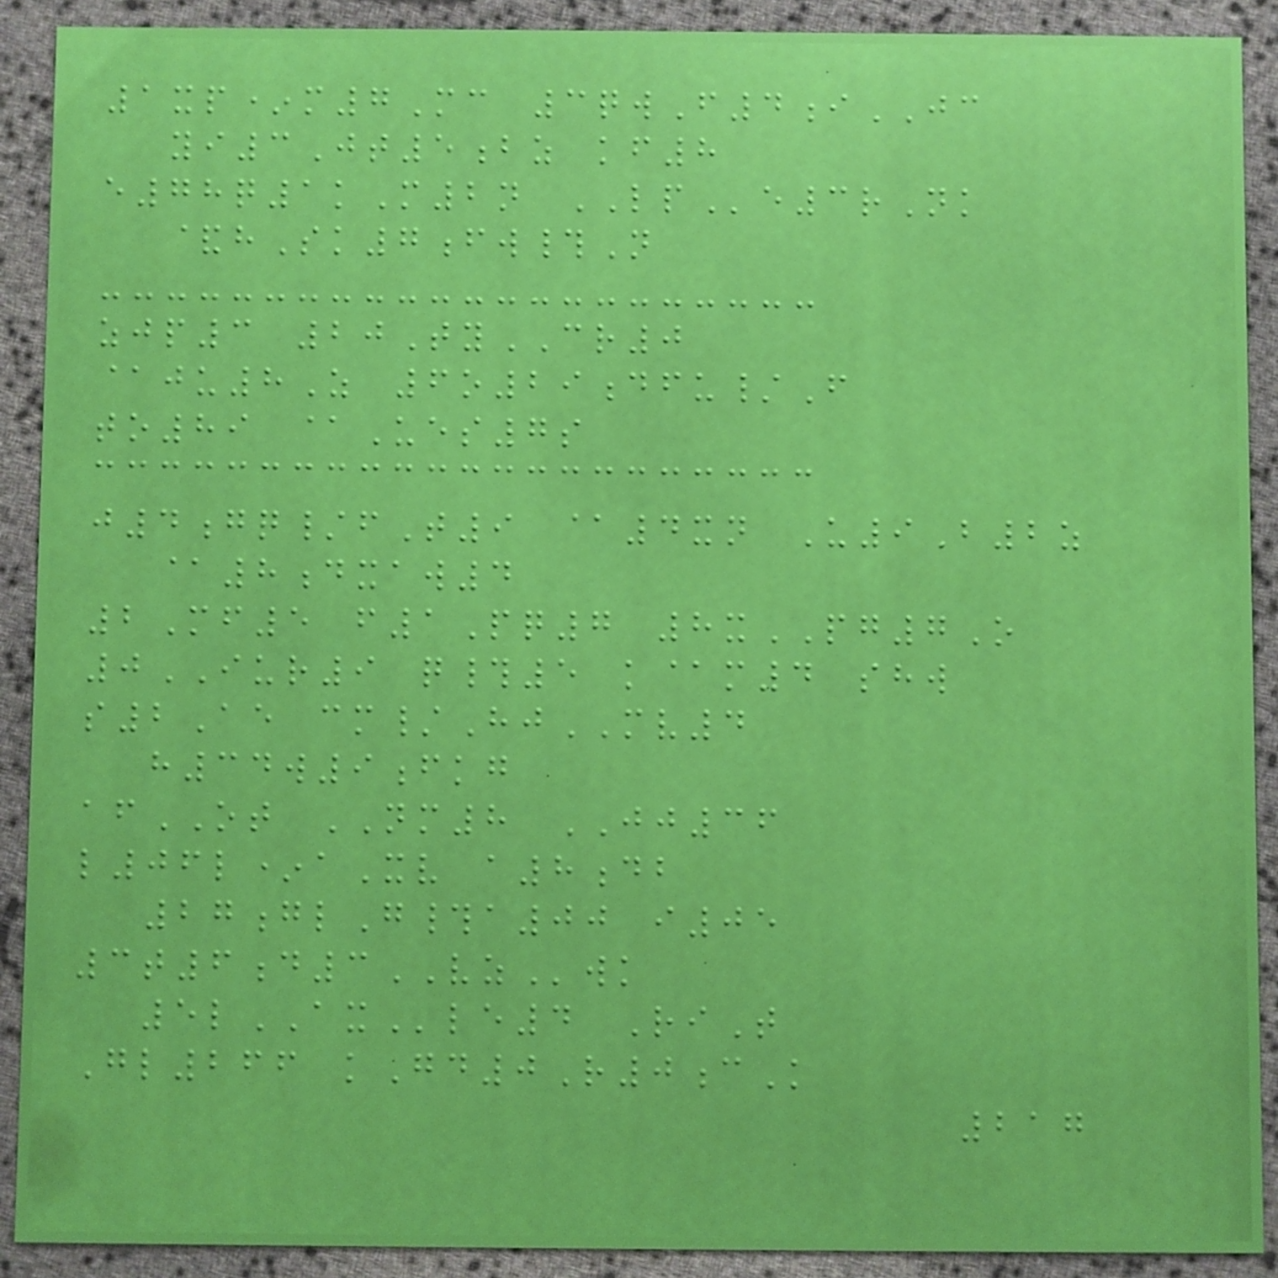1xp*m7Mc 3qwF4iJC
yi3Jt5bz kf8
e78q1kM2n LPe3rNk
&hSk7fw#N
zjp3 20TyCR0
@ju8Z 6o29dfu/F
to89 @Ues7s
j4gq/fT9 @4xn U9B2z
@8dxaw4
2Mf5 f1Pq7 8xPG7O
0IUR9 q#5 k@m4 shw
s2Ae cm/HjMV4
h34w9fkg
afOT NM8 JJ36
l06l*aXv a8db
27glG#a00 i05
3t6d3VZwk
5lAXle4 RiT
Gl266 kGd0R0cK
217
